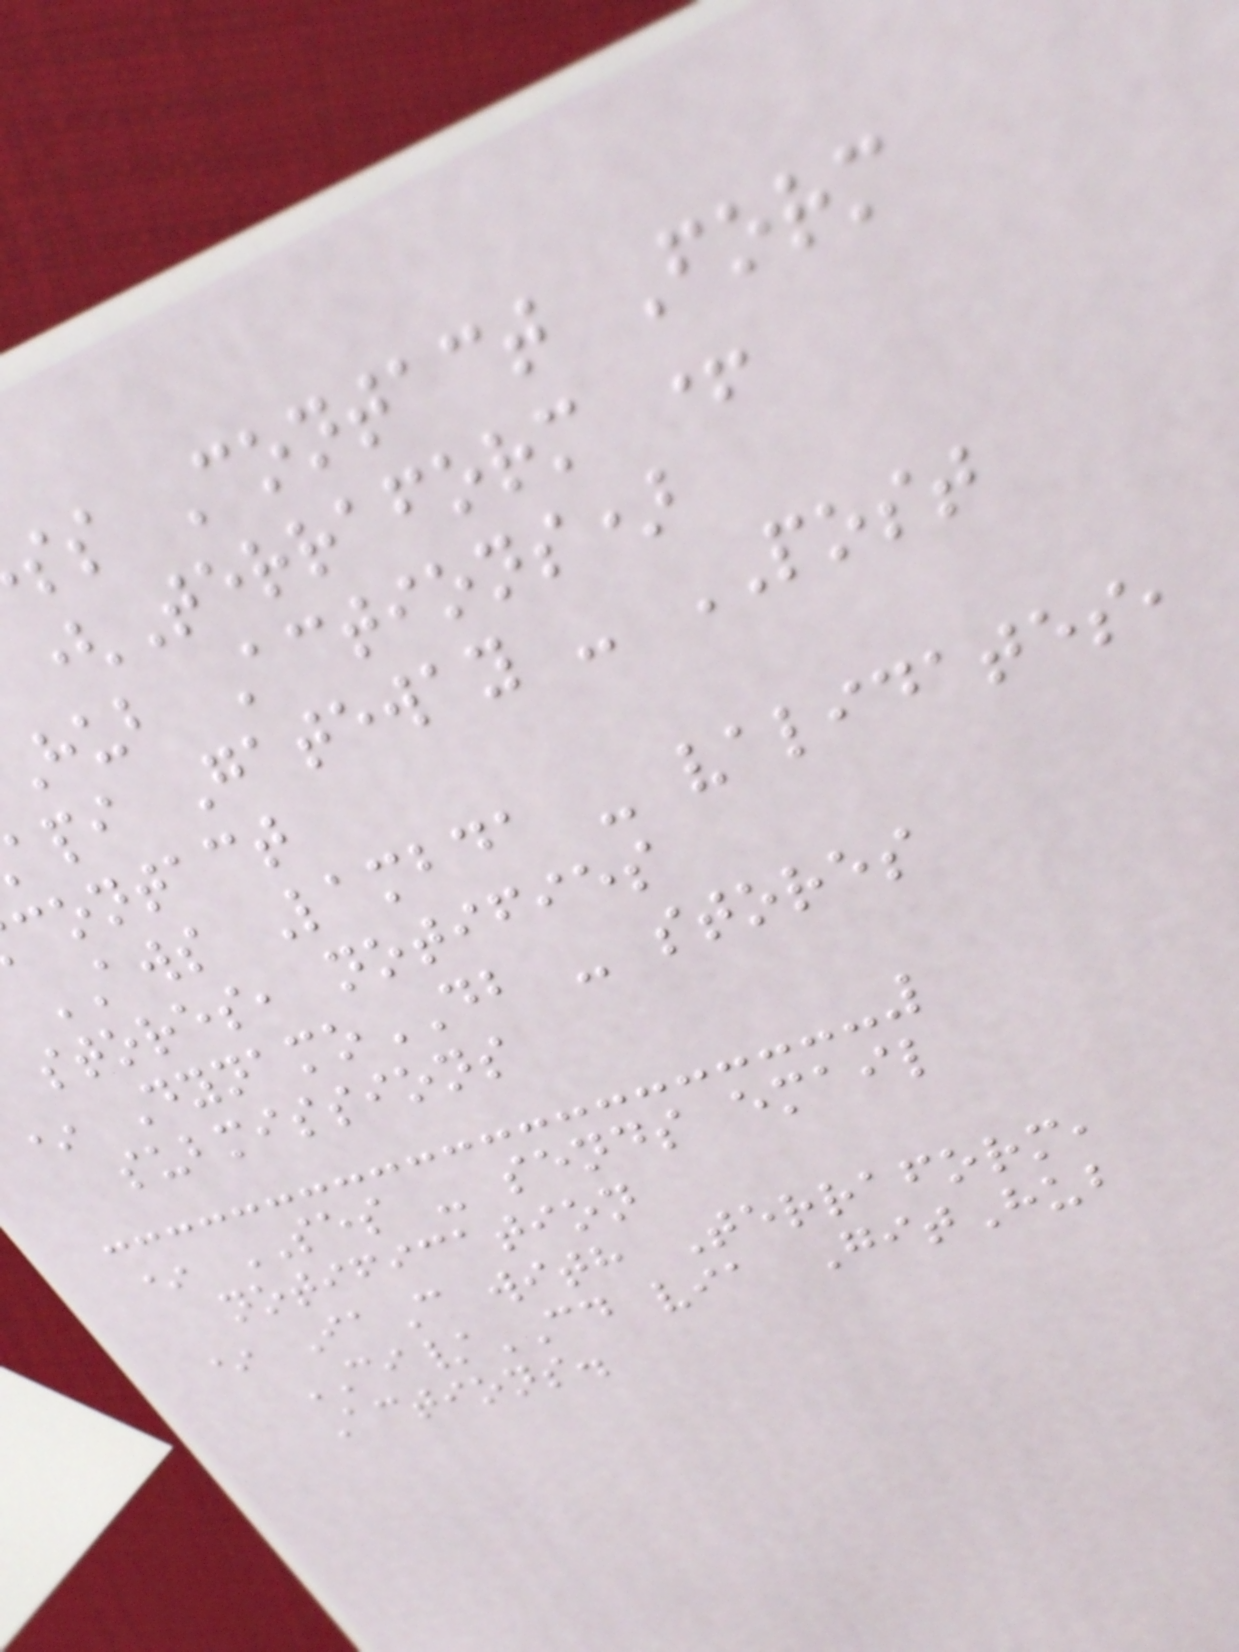ss Contact Form
(Terraform +
hub Actions)
api Gateway - POST
contact
AWS Lambda - validates,
stores, notifies
* DynamoDB - stores
submissions
* SES - sends email
notification
* IaC with Terraform,
CI/CD via GitHub
Actions.
